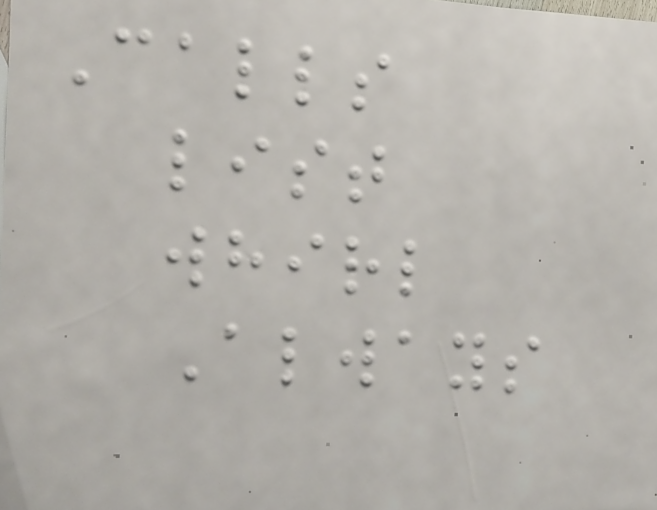Calls
list
whirl
Always
